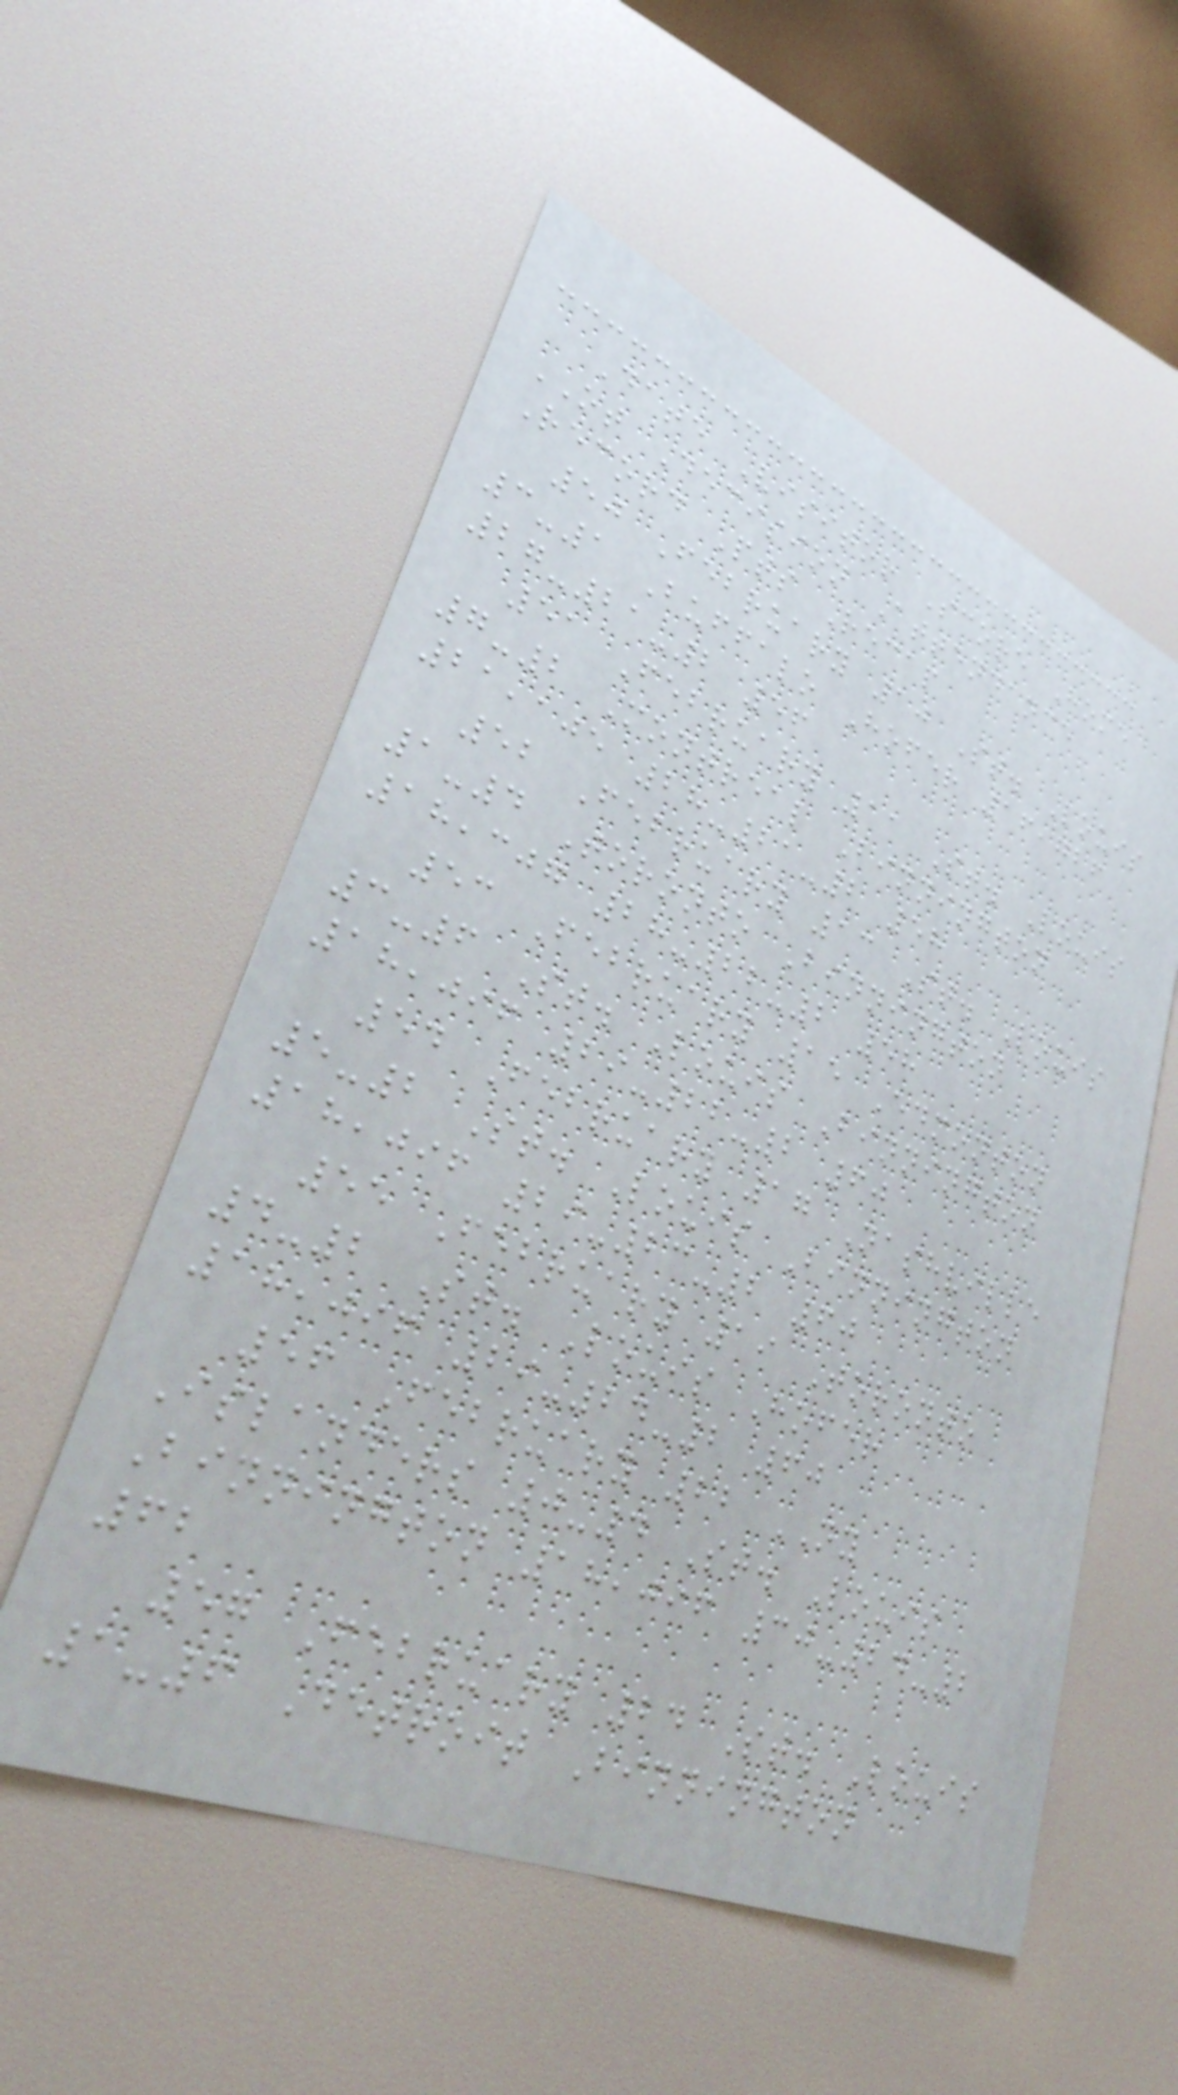Date Visitor Score Home
OT Decision Attendance
Record Pts Recap
50 February 10 St. Louis
3-1 Buffalo Hofer 16,726
27-21-2 56
51 February 11 St. Louis
7-2 Montreal Binnington
21,105 28-21-2 58
52 February 13 St. Louis
1-4 Toronto Binnington
18,307 28-22-2 58
53 February 15 Edmonton
3-6 St. Louis Binnington
18,096 29-22-2 60
54 February 17 Nashville
5-2 St. Louis Binnington
18,096 29-23-2 60
55 February 19 Toronto
4-2 St. Louis Hofer
18,096 29-24-2 60
56 February 22 NY
Islanders 0-4 St. Louis
Binnington 18,096 30-24-2
62
57 February 24 St. Louis
1-6 Detroit Binnington
